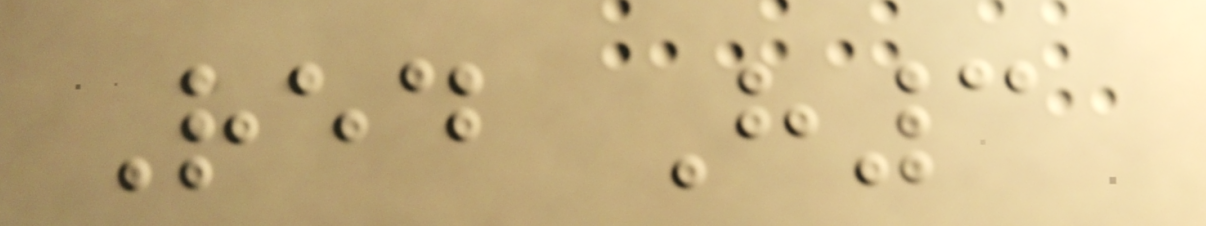Red H3
